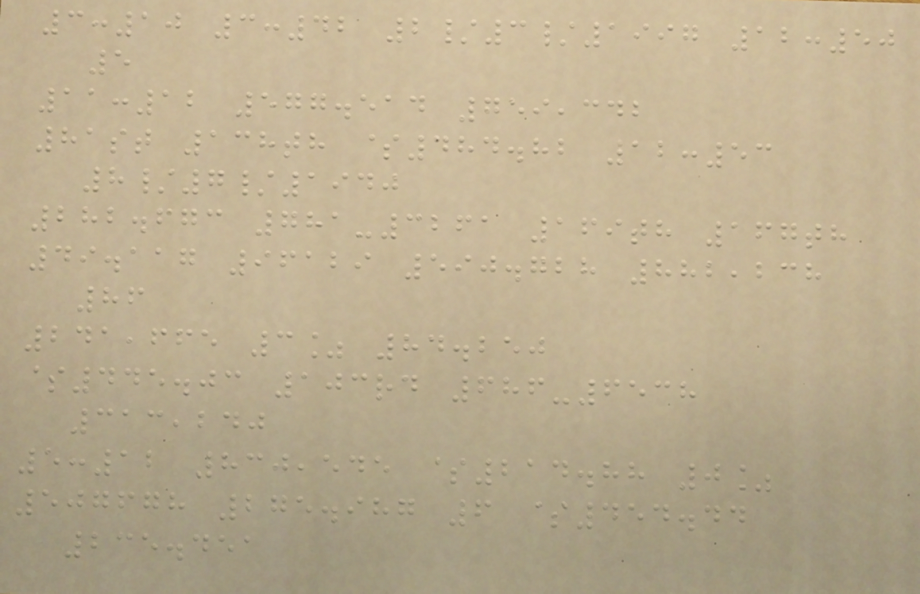3:10 3:42 2/3/1997 12:50
5
11:12 577.514 759,342
81st 138th $484.82 12:53
8/7/1940
282.673 781-3261 169th 167th
49.117 96129 590.728 882,238
86
241,665 3% 84.250
$445.03 103rd 686-6538
313,240
5:12 830,545 $214.88 0%
507678 275.987 6 $454.44
235.451
